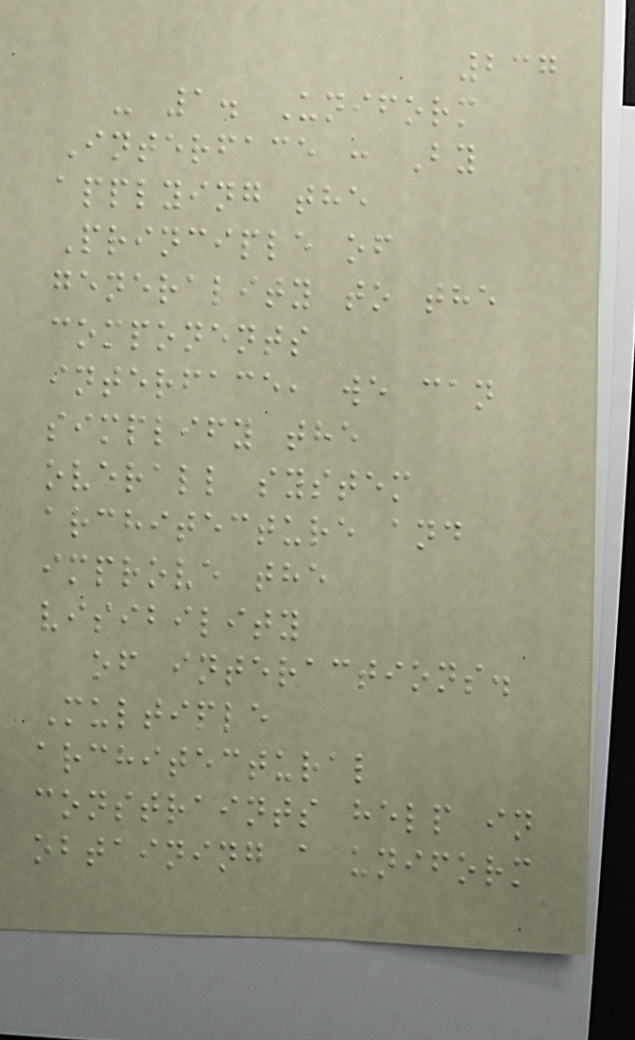237
- 1. Uniform
Interface : By
applying the
Principle of
generality to the
components
interface, we can
simplify the
overall system
architecture and
improve the
visibility
of interactions.
Multiple
architectural
constraints help in
obtaining a uniform
